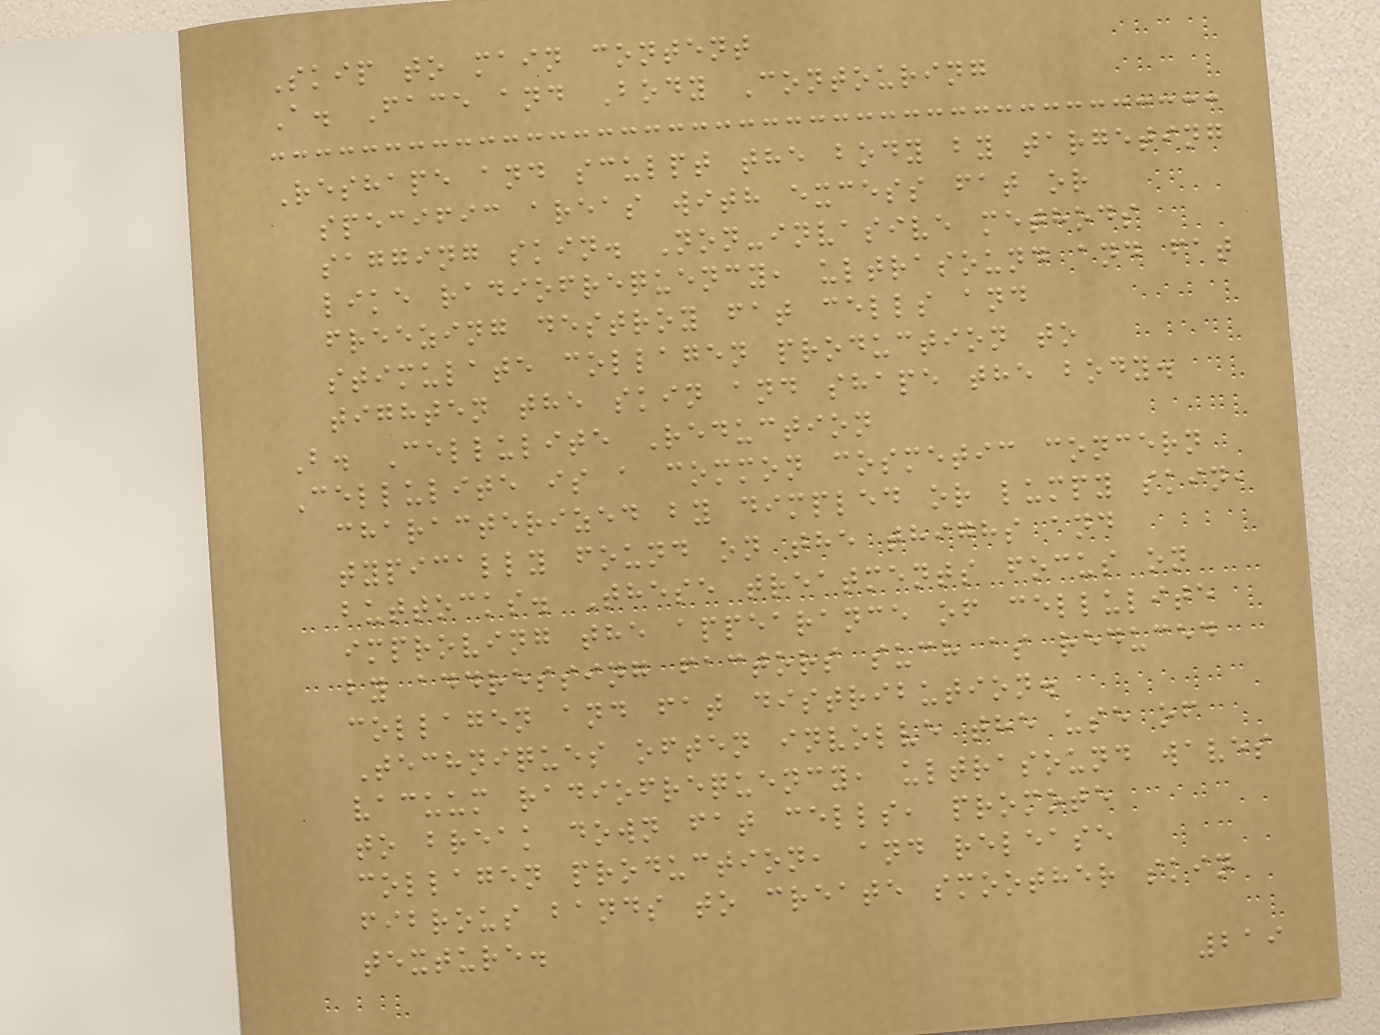Skip to main content
A. Face and Body Contouring
Reshape and sculpt the body by targeting
specific areas with excess fat or
sagging skin. Non-invasive methods
like radiofrequency, ultrasound and fat
freezing destroy fat cells and
stimulate collagen production to
tighten the skin and shape the body.
B. Cellulite Reduction
Cellulite is a common cosmetic concern
characterized by dimpled or lumpy skin,
typically found on the thighs and
buttocks. These treatments focus on
improving the appearance of cellulite
by addressing factors such as reduced
collagen and fat distribution.
Techniques often involve the use of
vacuum radiofrequency, ultrasound waves
to break down fat cells, promote
collagen production, and release
fibrous bands to create smoother skin
texture.
219
